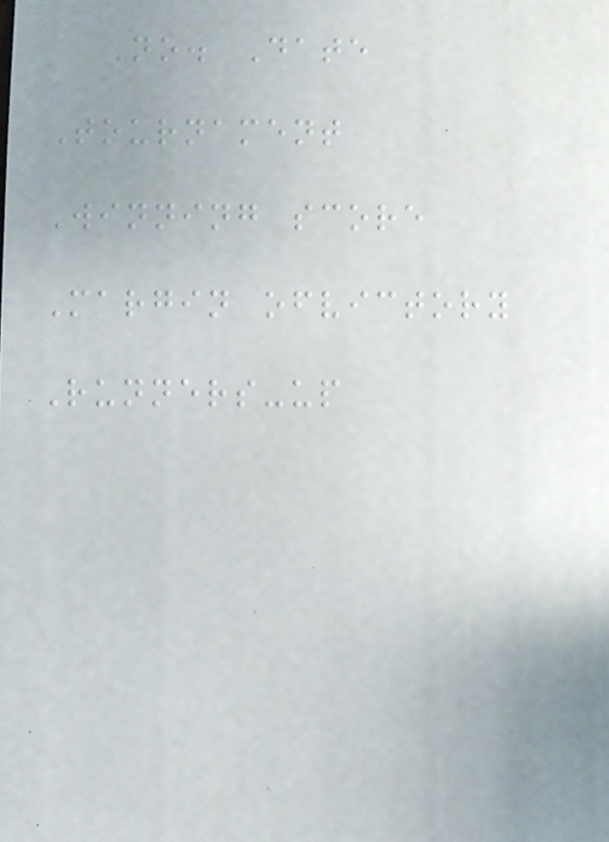No. Date
Tournament
Winning score
Margin ofvictory
Runners-up
